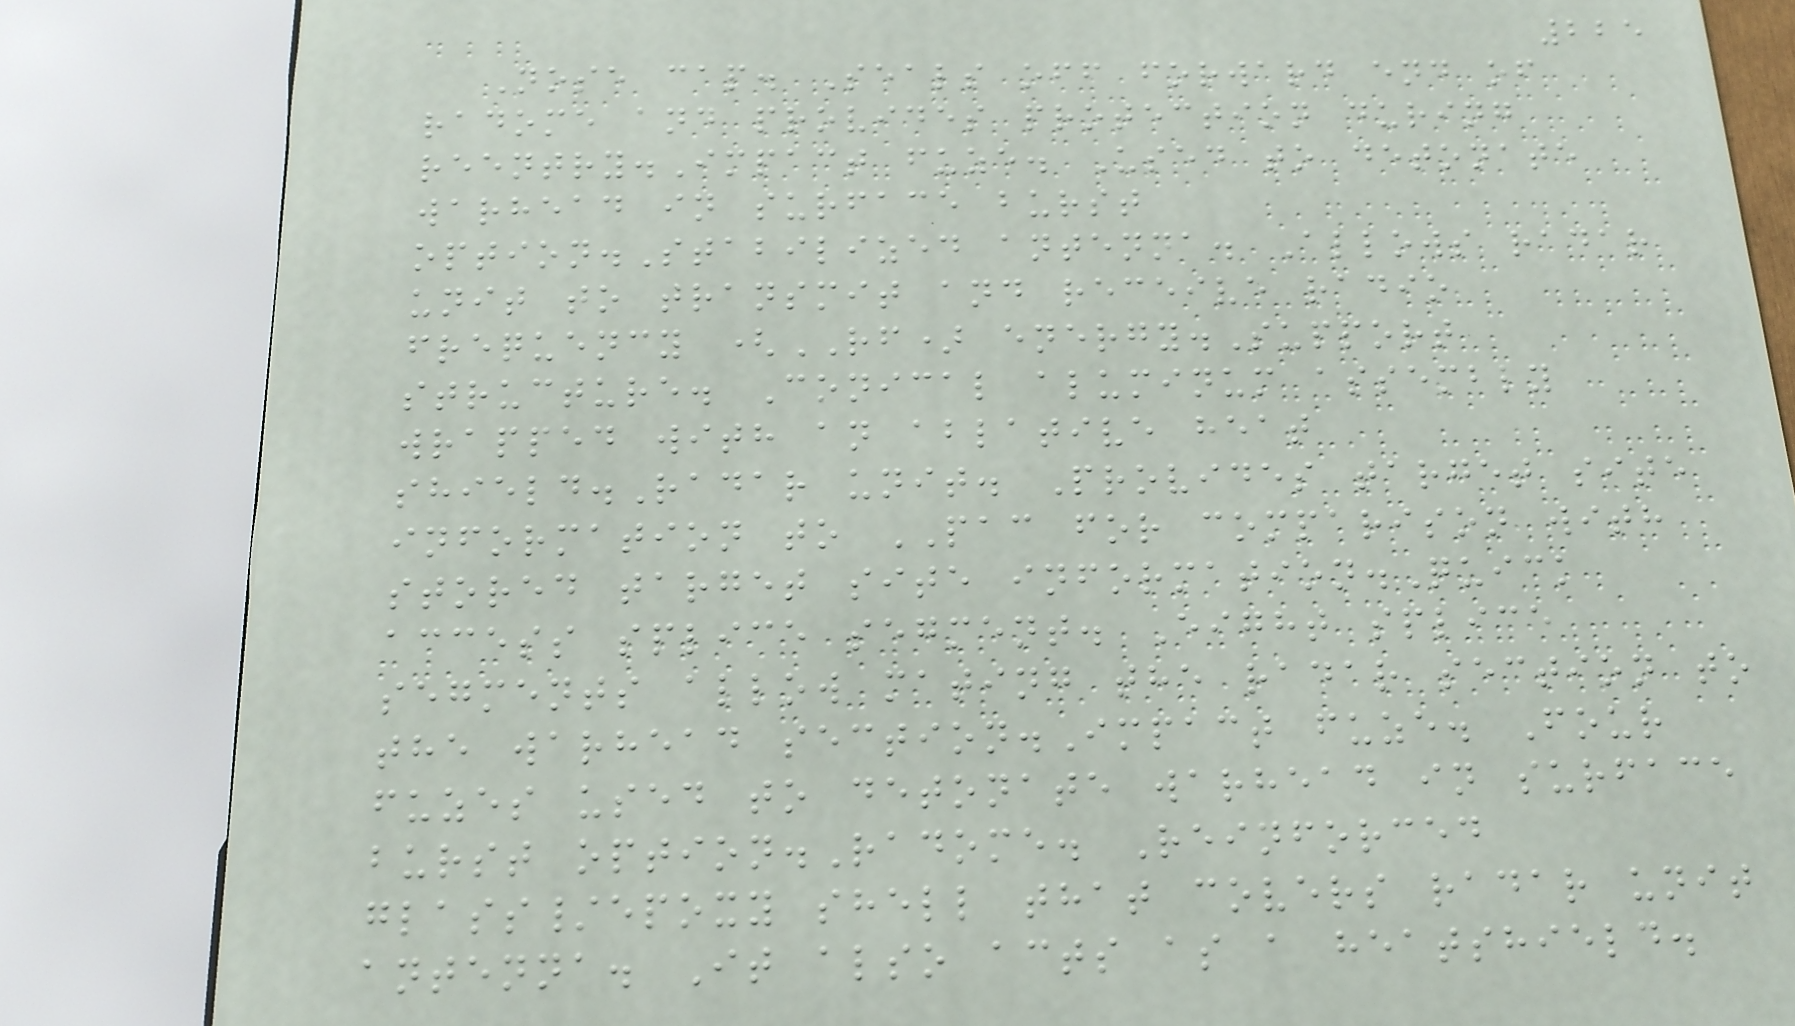225
Nose cap. Seals off forward end of
radome and provides protection during
reentry.Impact fuze. Used to detonate
warhead in surface burst
option.Stabilized antenna. Allows radar
unit to transmit and receive radio
frequency (RF) energy.Support
structure. Conical aluminum assembly
wrapped with an ablative heat
shield.Radar unit. Provides target site
information to PAC for comparison with
stored target site information.Quick
access splice segment. Eight splice
segments allow mating the radar section to
the warhead section.Impact fuze. Four
fuzes used to detonate warhead in surface
burst option.Radome. Reinforced
glass/epoxy shell that covers radar unit
antenna. It also acts as a heatshield.
